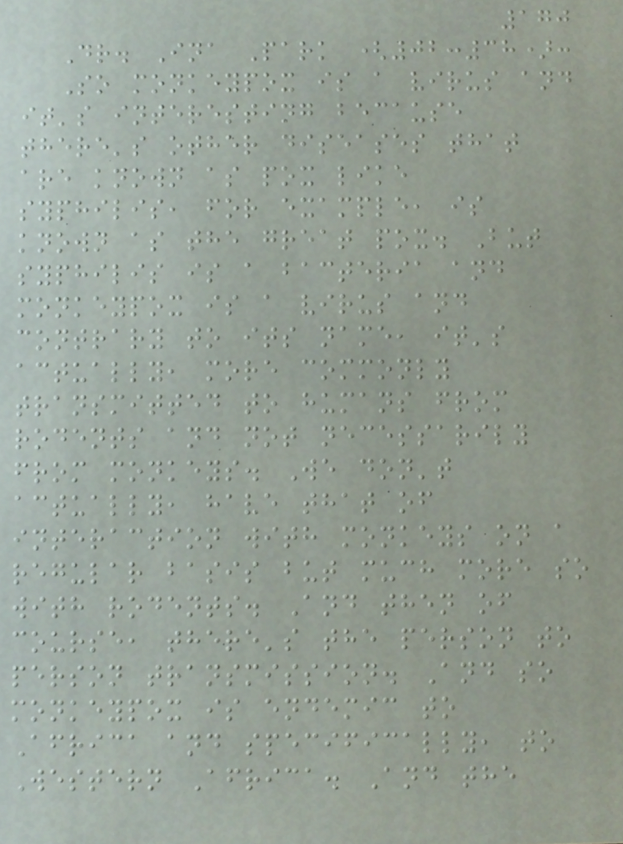170
Dr. Ina Park (02:38):
So monkeypox is a virus and
it's interesting because
there's other diseases that
are known as pox like
syphilis, for example, is
known as the great pox. But
syphilis is a bacteria and
monkeypox is a virus and
contrary to its name, it's
actually, more commonly
transmitted to humans from
rodents and not necessarily
from monkeys. We don't
actually, have that of
interaction with monkeys on a
regular basis but much more so
with rodents. And then of
course, there's the person to
person transmission. And so
monkeypox is endemic to
Africa and specifically, to
Western Africa. And the
